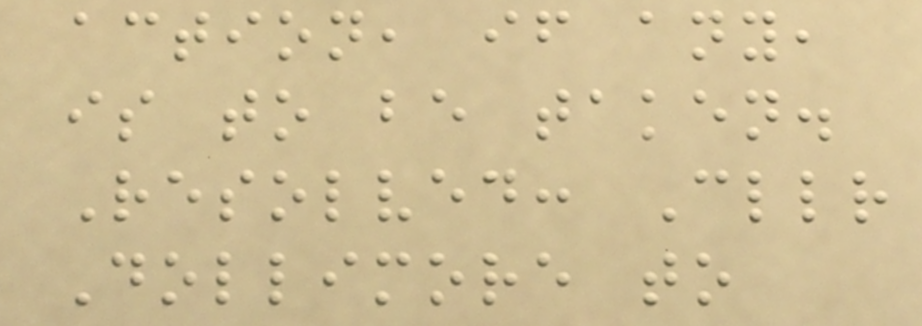action, if any,
is to be taken.
Resolved: Cllr
Dollimore to
